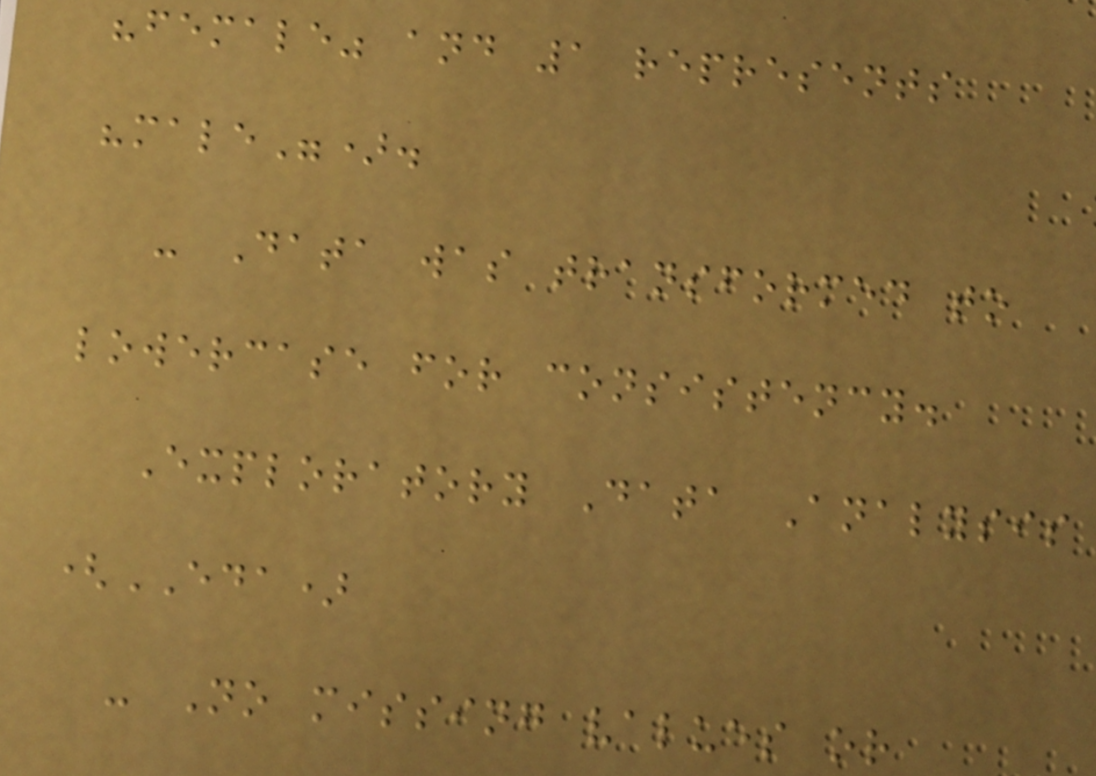"female" and 1 represents
"male").
- Data was transformed to
lowercase for consistency.
Exploratory Data Analysis
(EDA)
- No missing values or
